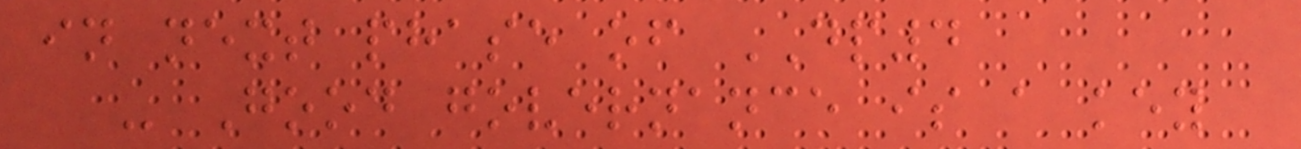in next phase of DP4
- Good governance is a key
